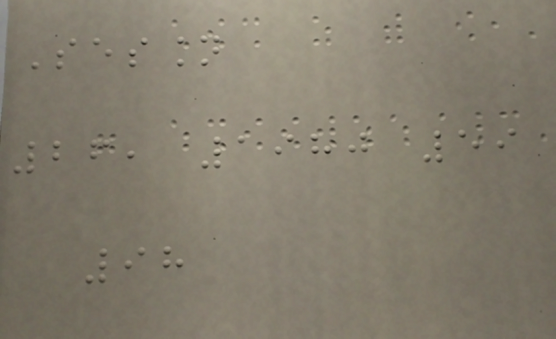Session
26, 1980 59
98
